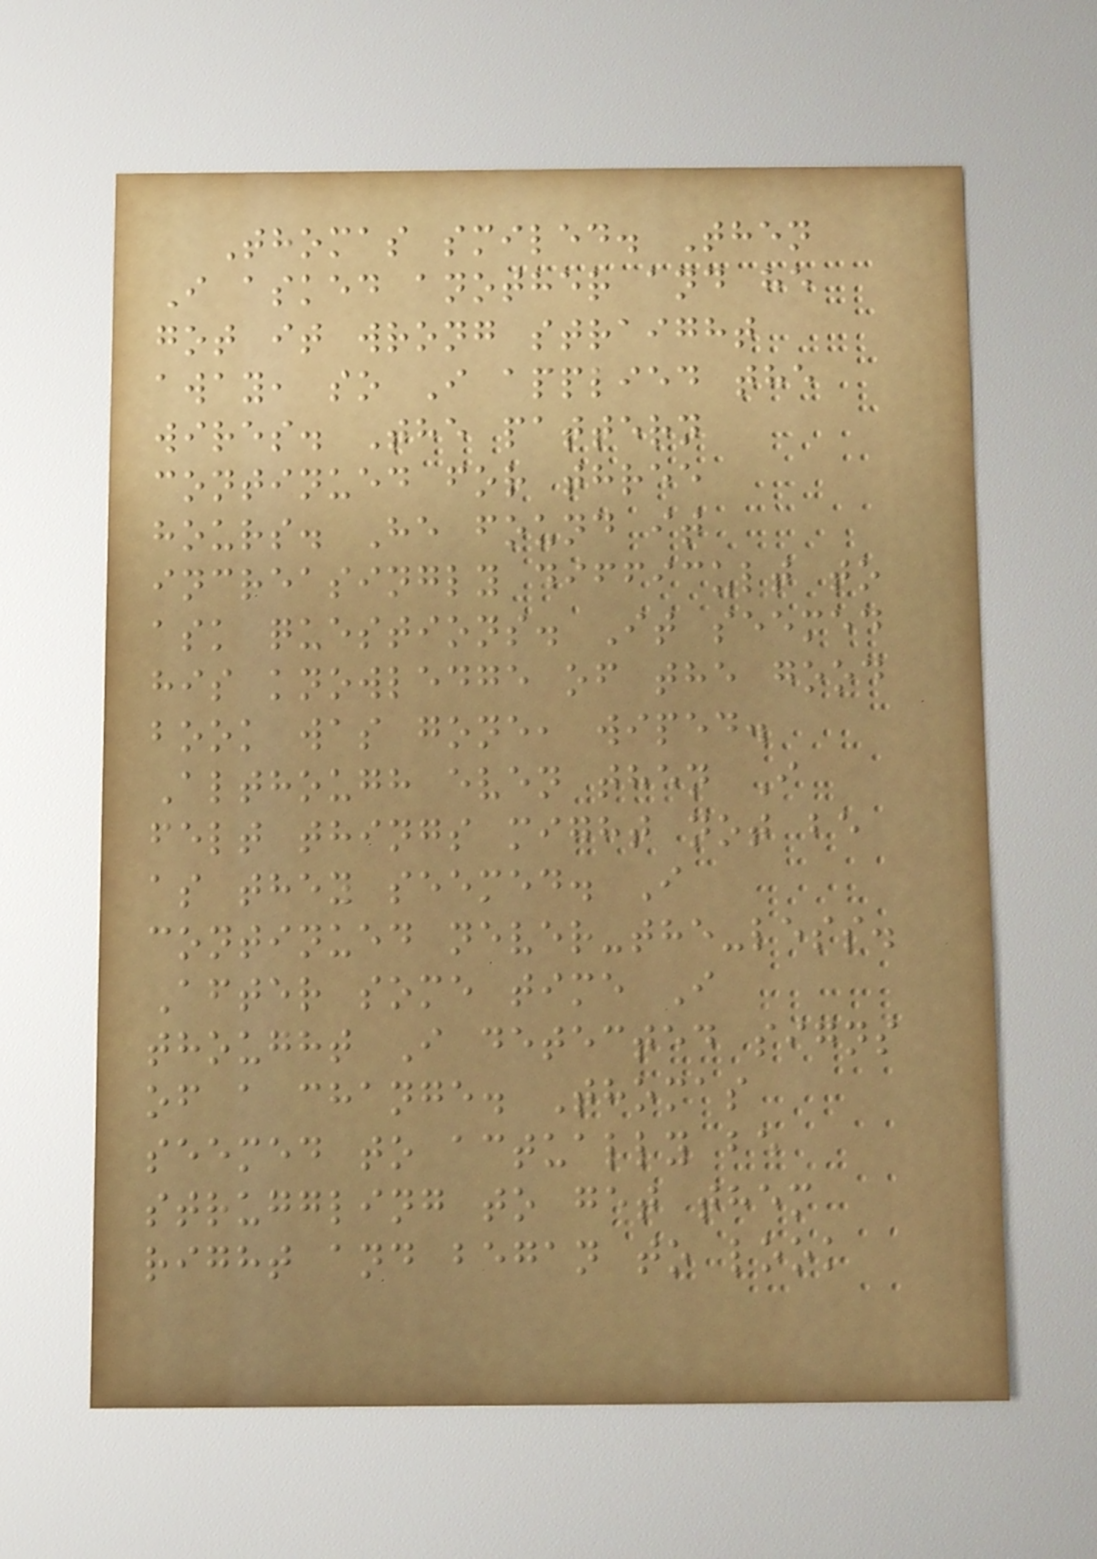Thomas smiled. Then
I asked another and he
got it wrong straight
away, so I applied the
wires. The pattern
continued for three
hours. He found it
increasingly difficult to
ask questions. It seemed
his knowledge of the good
book was gone, wiped.
Although even then I
felt things might not be
as they seemed. I
continued never-the-less.
After some time I
thought I detected signs
of a change. Thomas
seemed to actually be
struggling to get them
right and began to look
